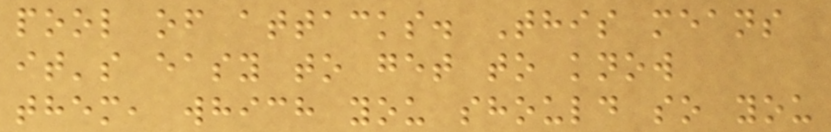pool of attacks. This means
it's easy to get to know
them, which you should so you
